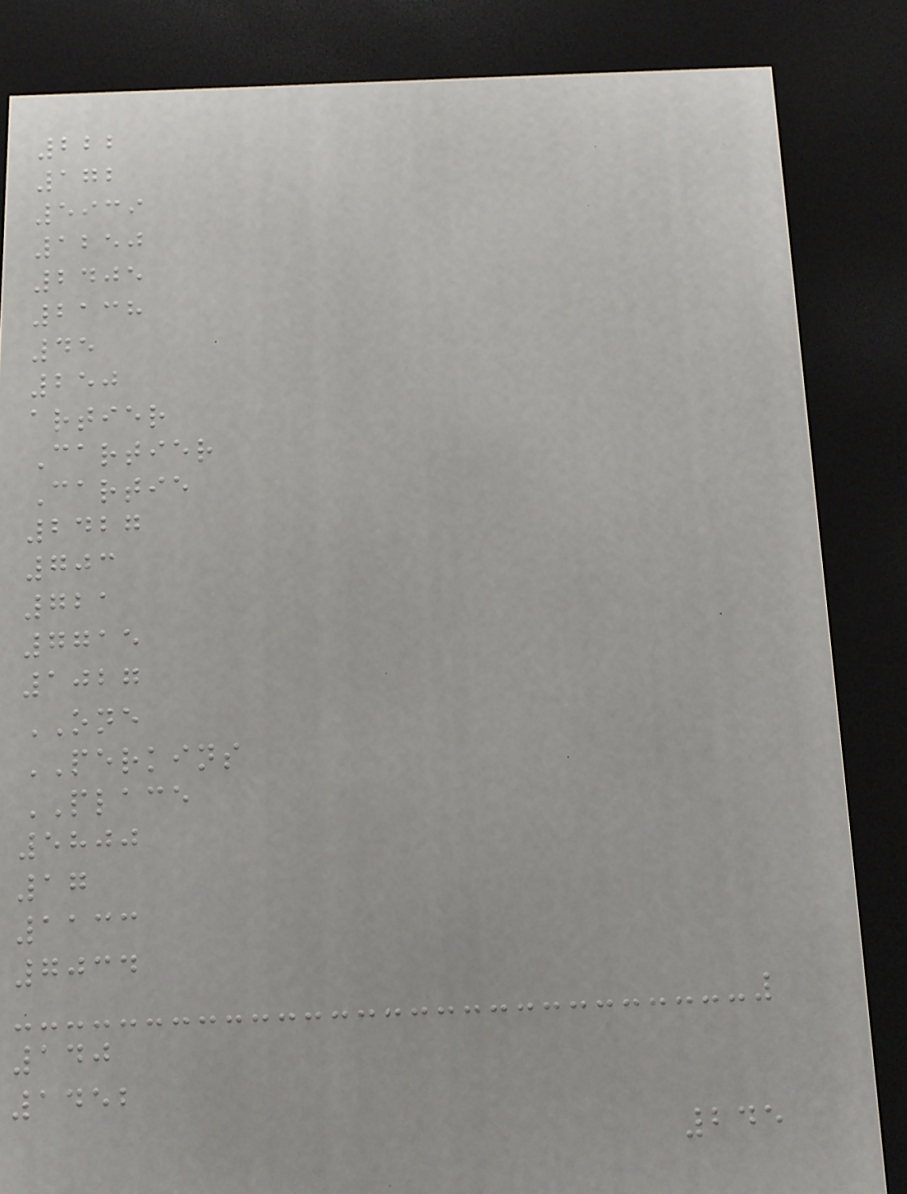222
172
5939
1250
2405
2138
45
250
artier
Cartier
Cartie
2427
703
721
7715
1027
ONE
PERKINS
PLACE
5800
17
1133
7034
140
1452
245
